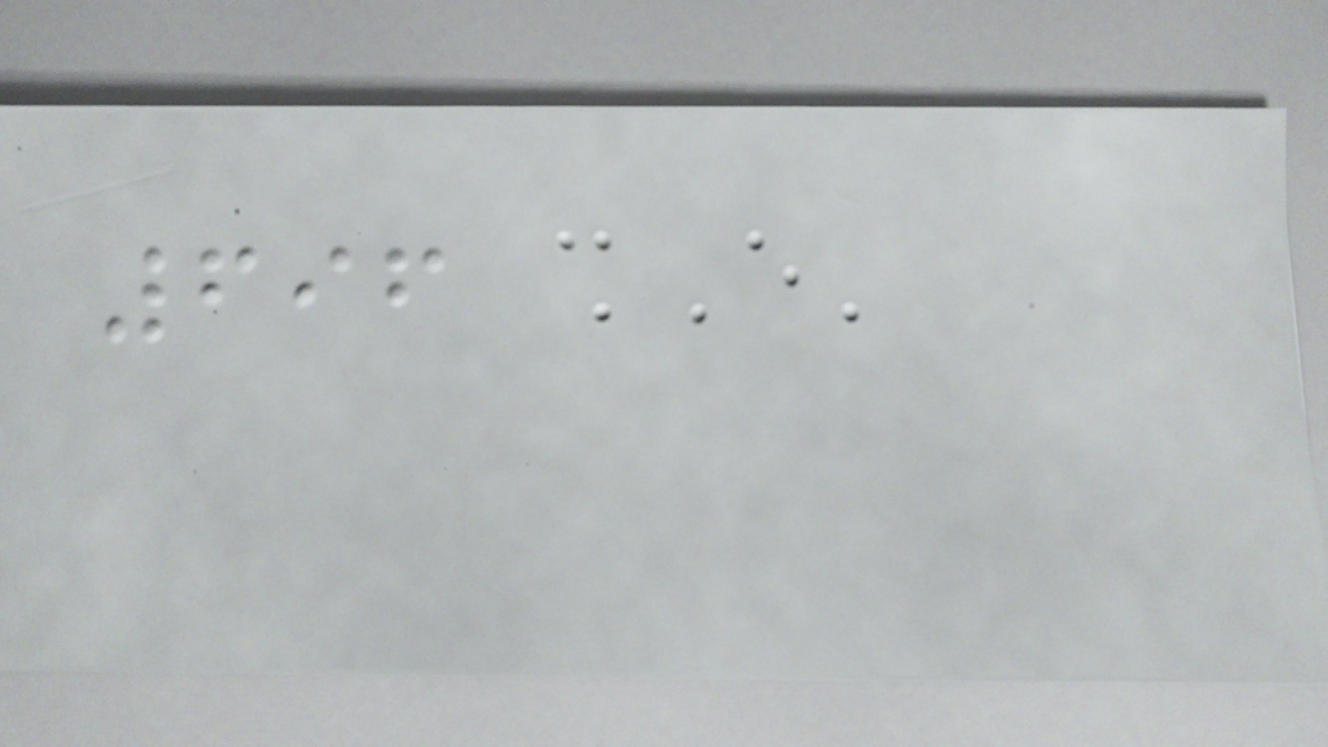696
